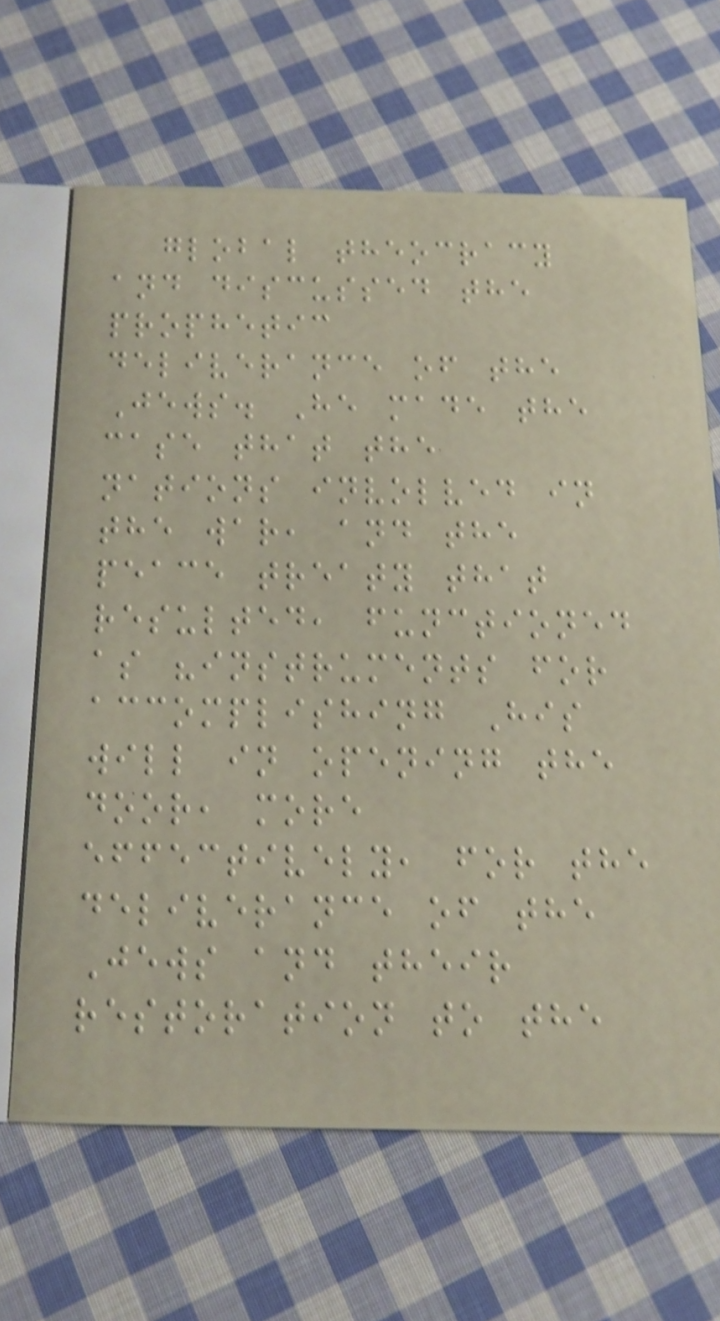global theocracy
and discussed the
prophetic
deliverance of the
Jews. He made the
case that the
nations involved in
the war, and the
peace treaty that
resulted, functioned
as "instruments for
accomplishing His
will in opening the
door, more
effectively, for the
deliverance of the
Jews and their
restoration to the
